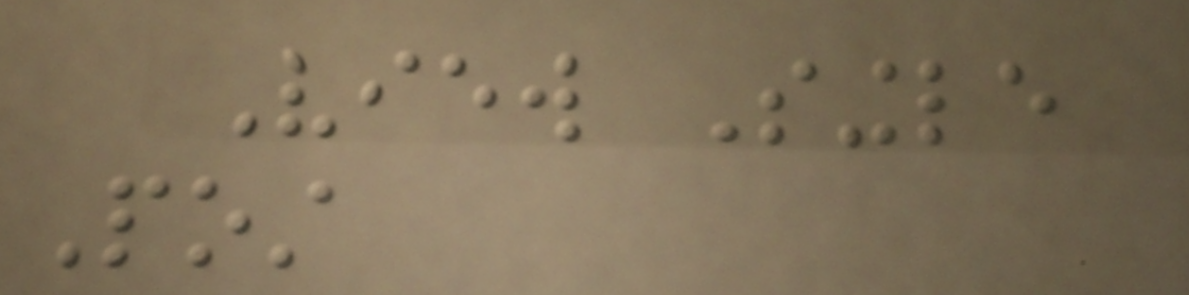View Single
Post
